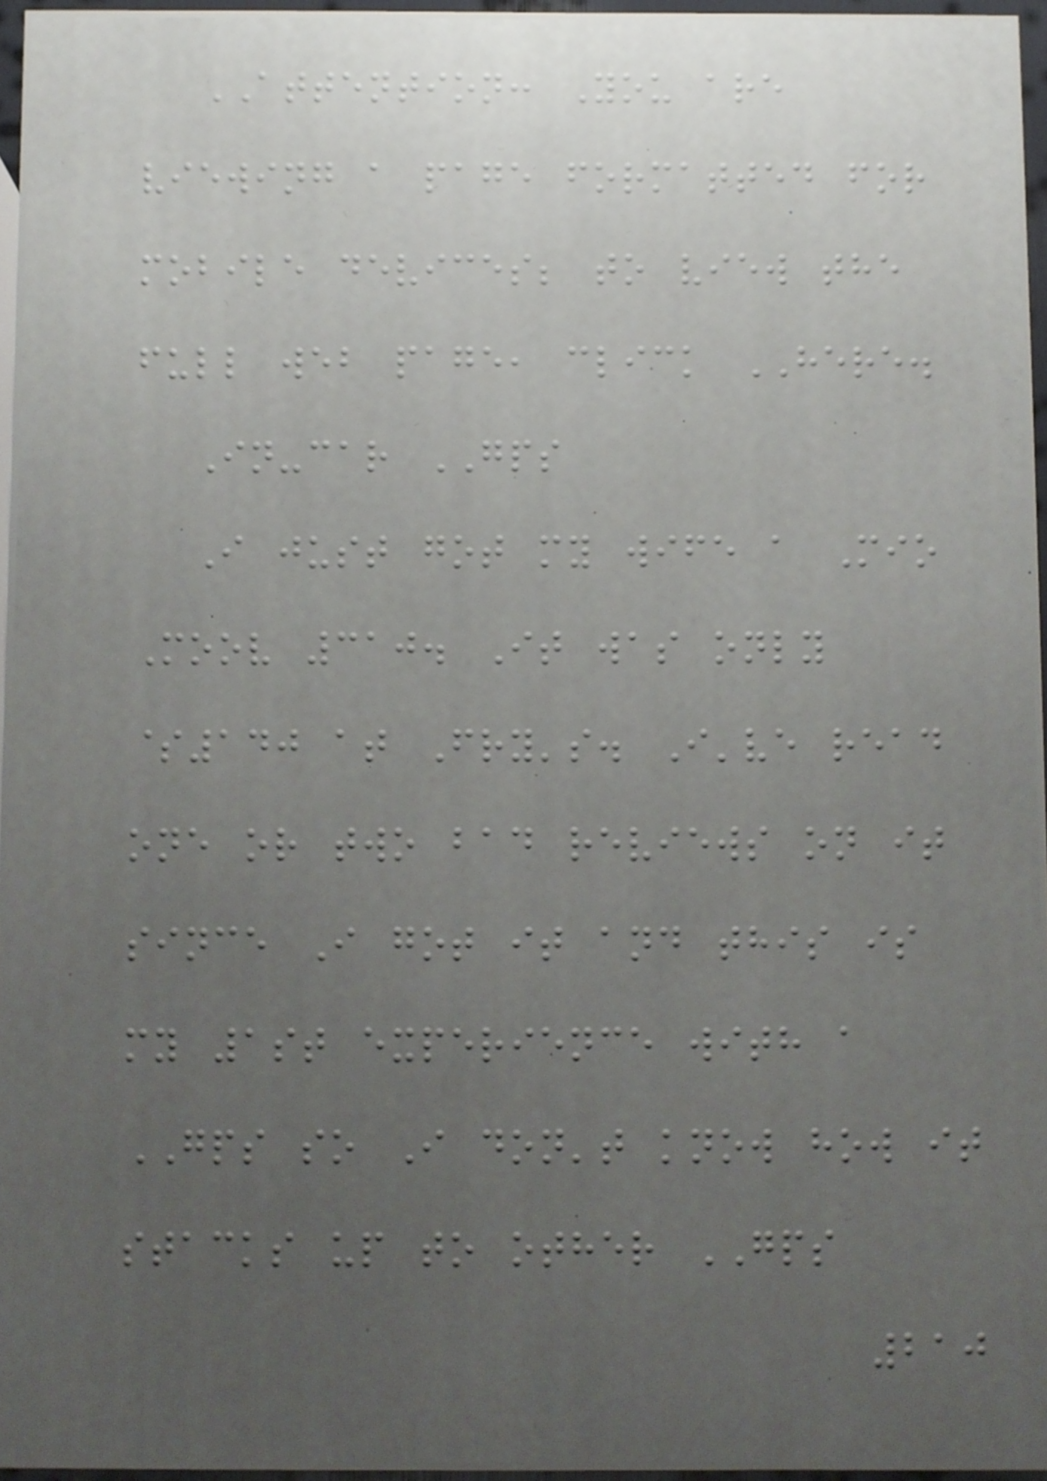ATTENTION: You are
viewing a page formatted for
mobile devices; to view the
full web page, click HERE.
In-car GPS
I just got my wife a Mio
Moov 310. It was only
$140 at Fry's. I've read
one or two bad reviews on it
since I got it and this is
my 1st experience with a
GPS so I don't know how it
stacks up to other GPS
210
